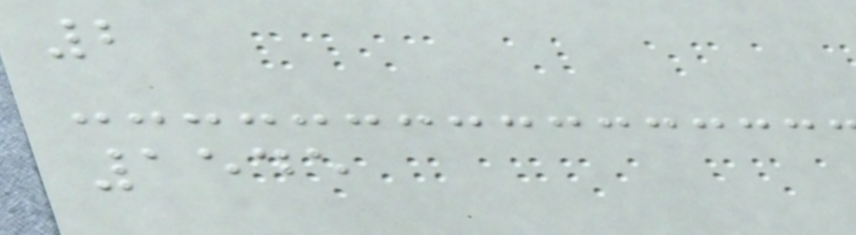2
1545
